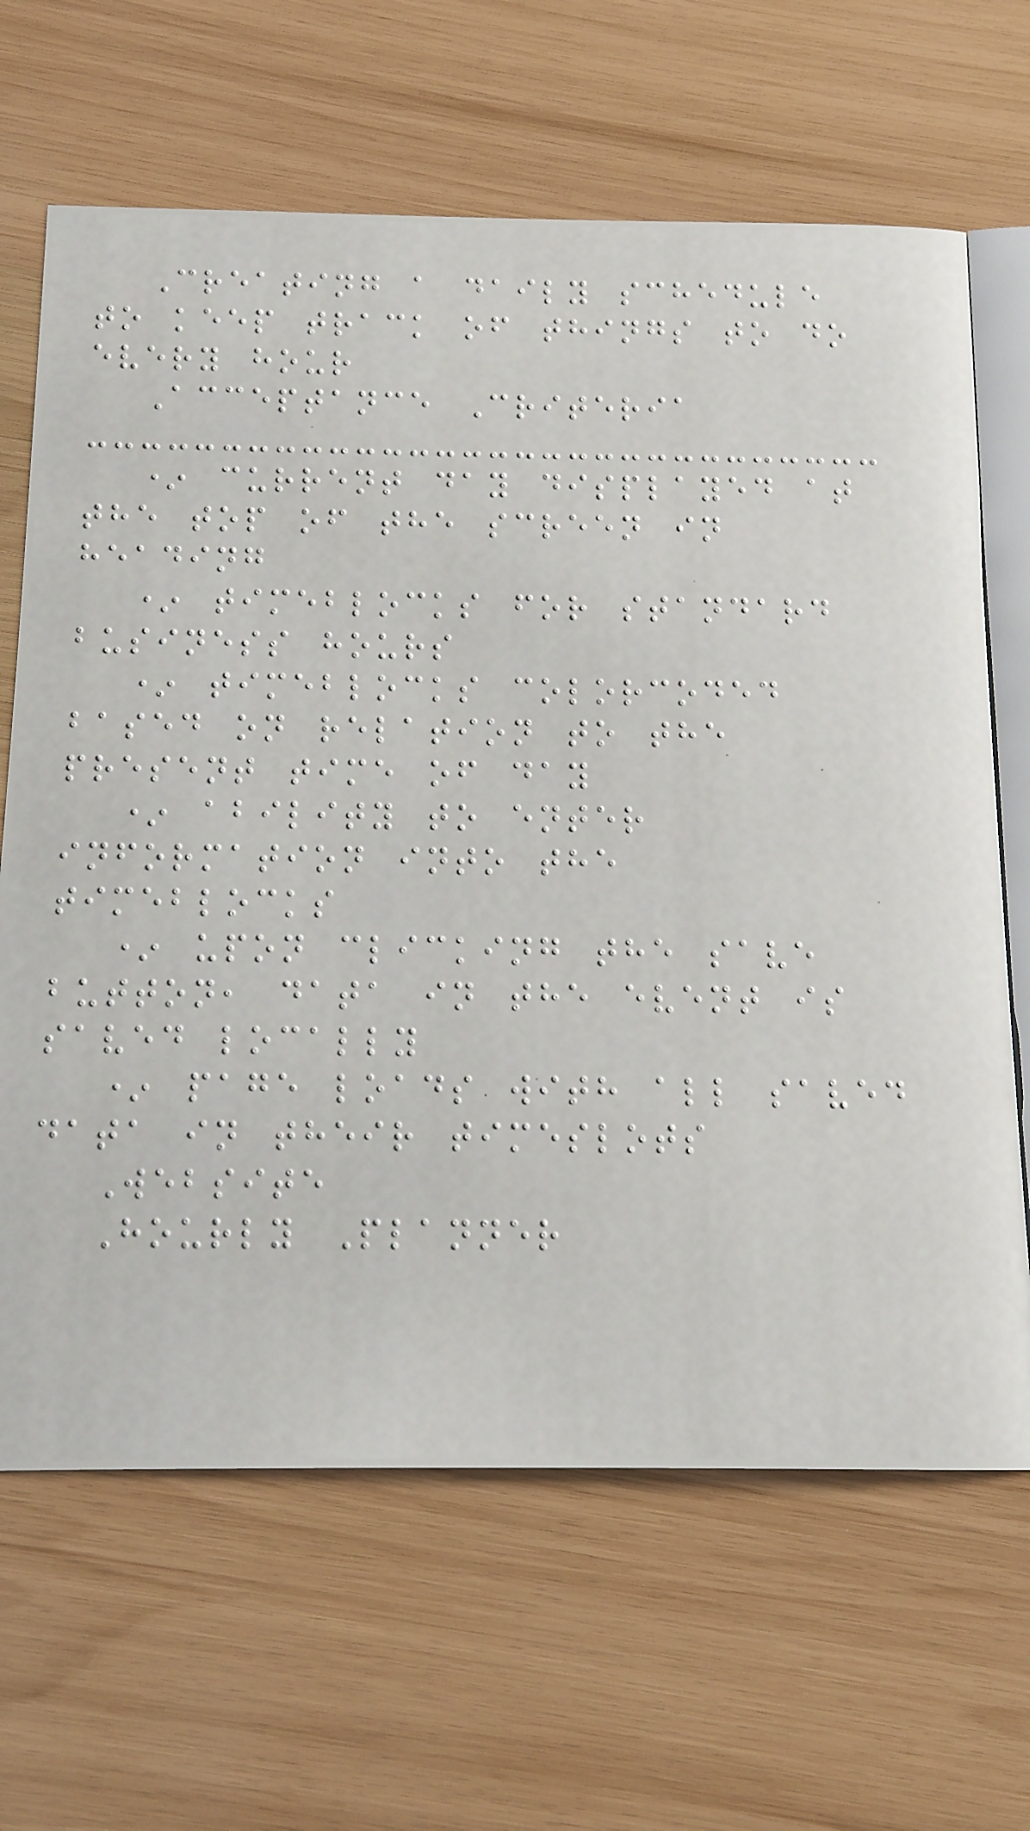Creating a daily schedule
to keep track of things to do
every hour
Acceptance Criteria
* current day displayed at
the top of the screen in
heading
* timeblocks for standard
business hours
* timeblocks colorcoded
based on relation to the
present time of day
* ability to enter
information into the
timeblocks
* upon clicking the save
button, data in the event is
saved locally
* page loads with all saved
data in their timeslots
Website
Hourly Planner
